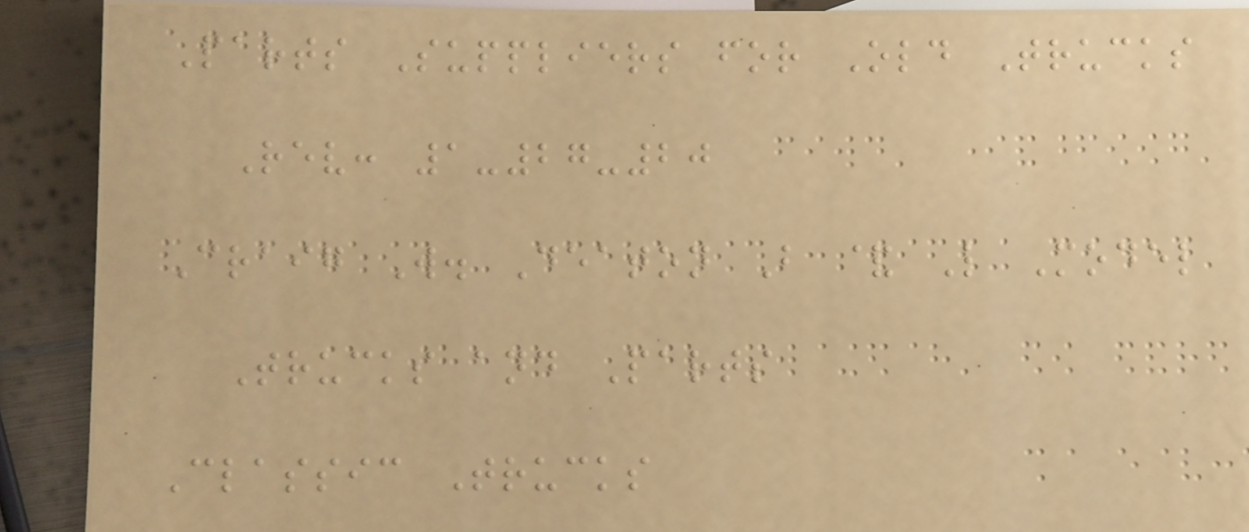Parts Suppliers for Old Trucks
Rev: 1-27-20
Craig W. Deaton B & L Model
Trucks and Parts
Classic Trucks
